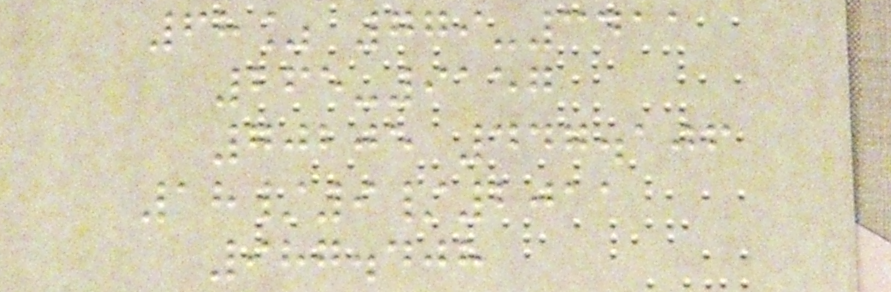68% 779-3411
265-9157
70205 447.106
18/9/2011
987.408
